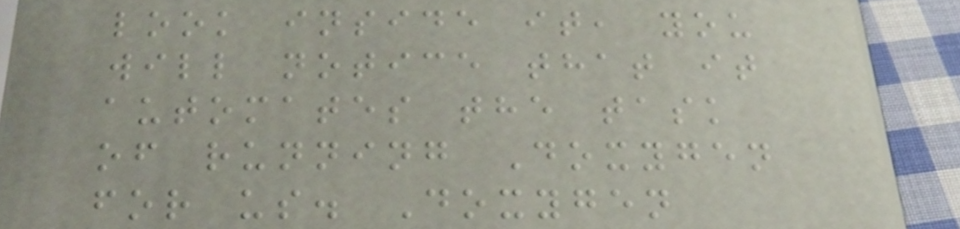look inside it, you
will notice that it
automates the task
of running Doxygen
for us. Doxygen
